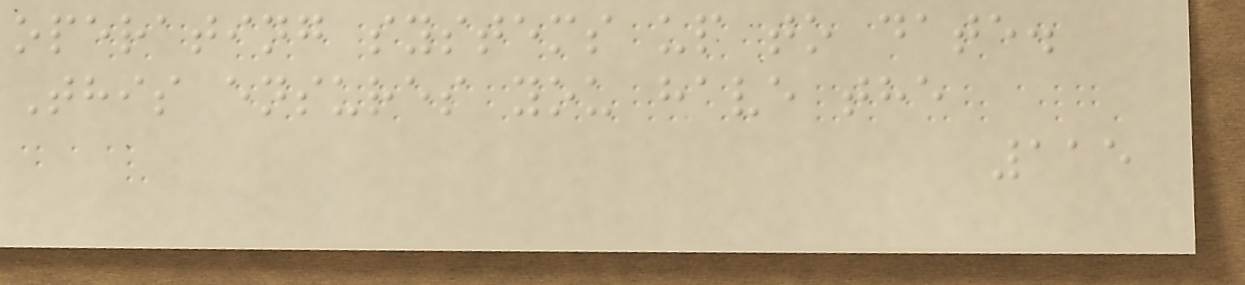operating systems up to date.
This ensures you have the
115
